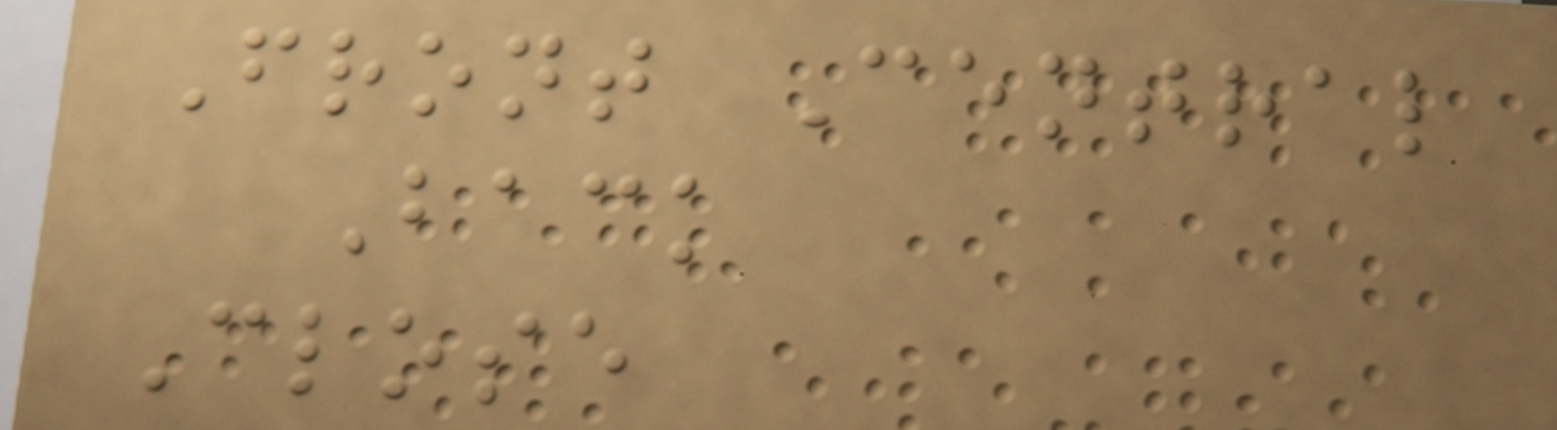Front Central
Back
Close
